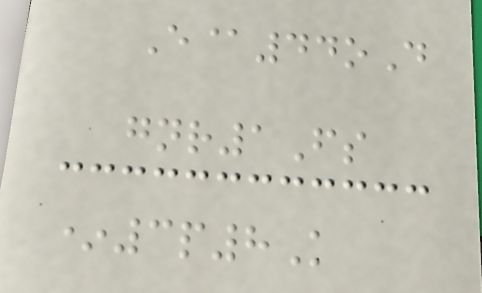E@44oD
gnr1Fs
*3p8K
